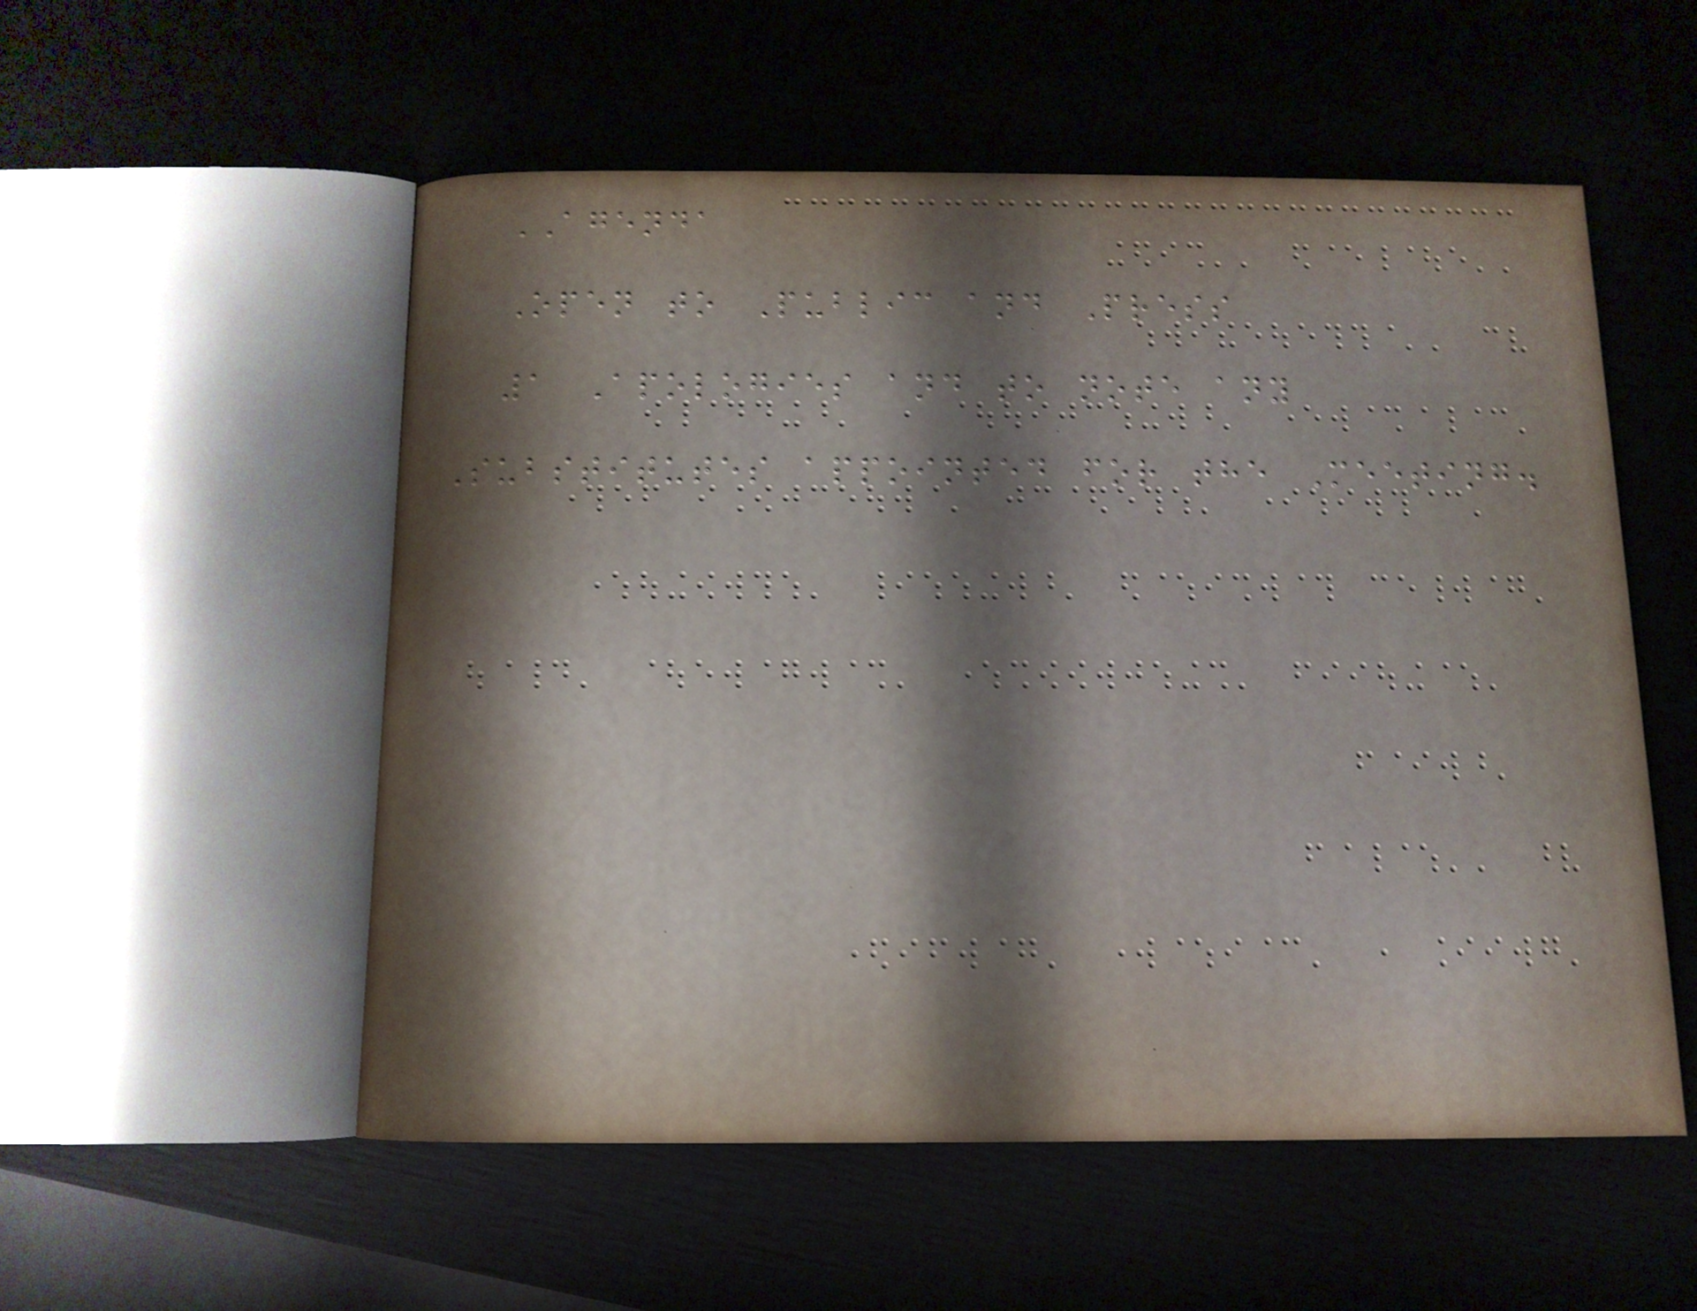AGENDA
Open to Public and Press
1 Apologies and to note any
Substitutes appointed for the Meeting.
